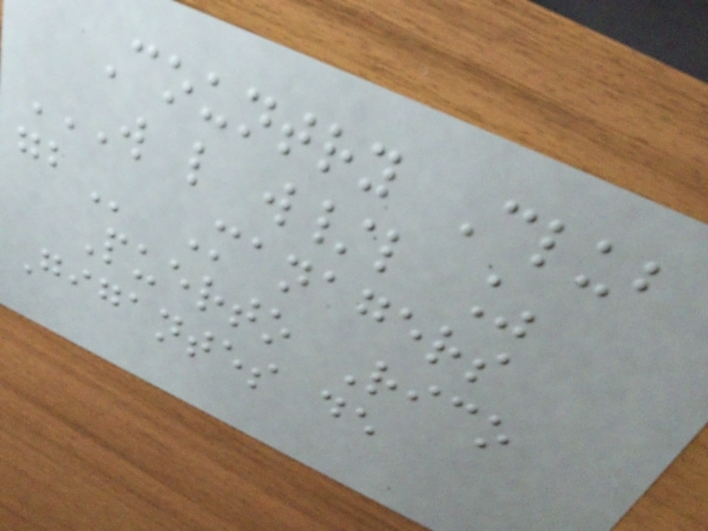Country Club
W L W/L %
GB Managers
Puerto Rico
Gigantes de
